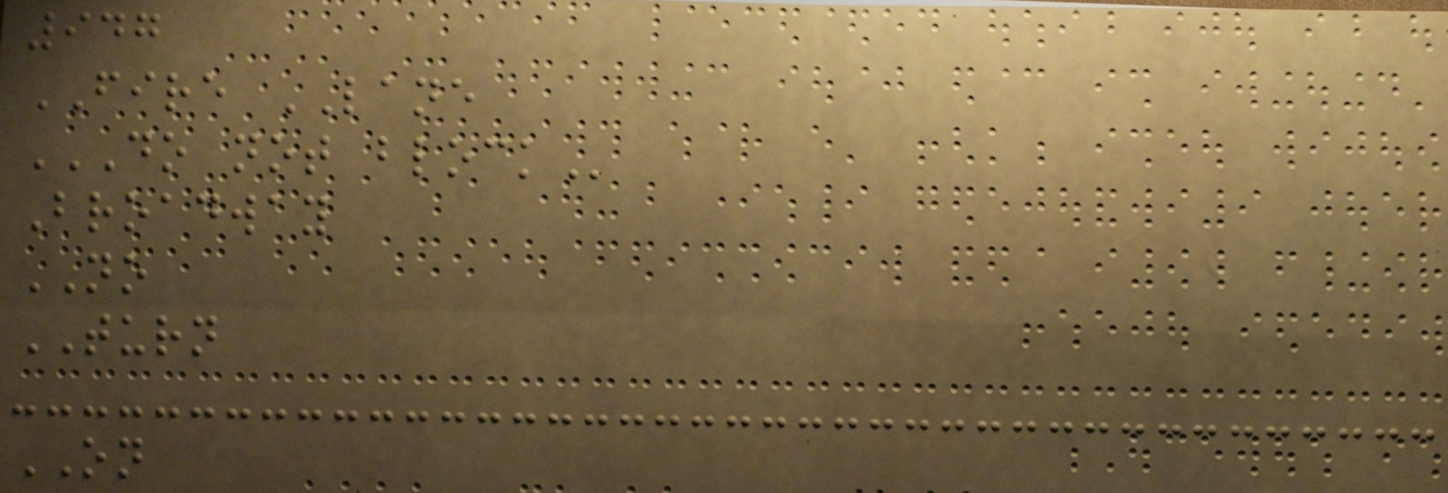947
FIRE LANE
DO NOT BLOCK
Broadway
NO
TURN
ON
